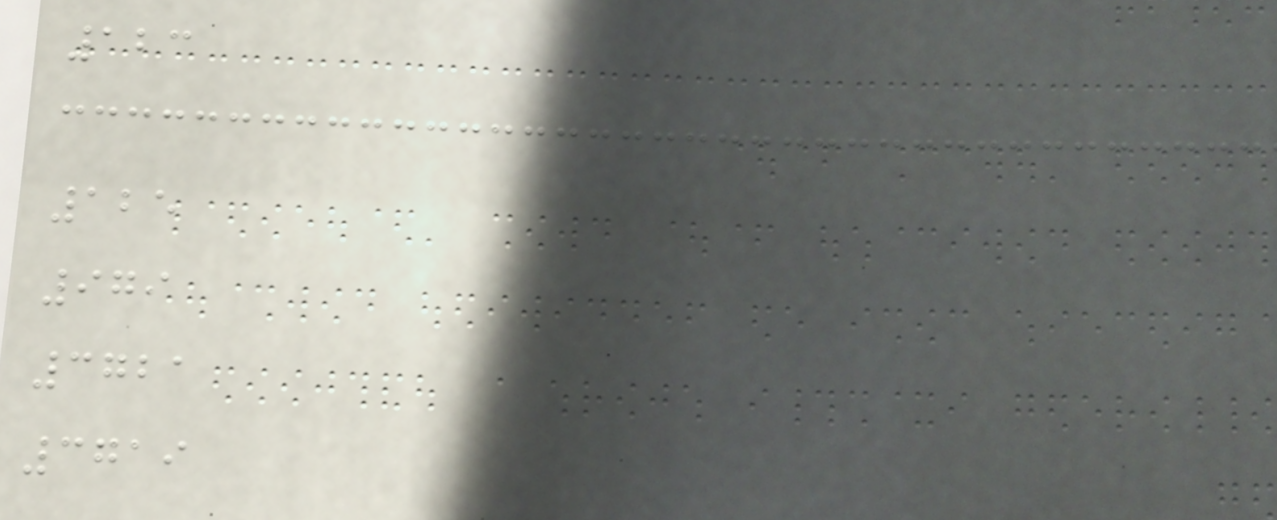123
125
979
3721
3719
